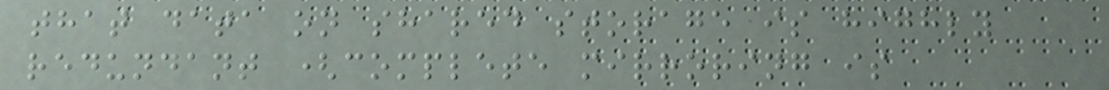that data on shared storage is highly
redundant (complete mirroring is
